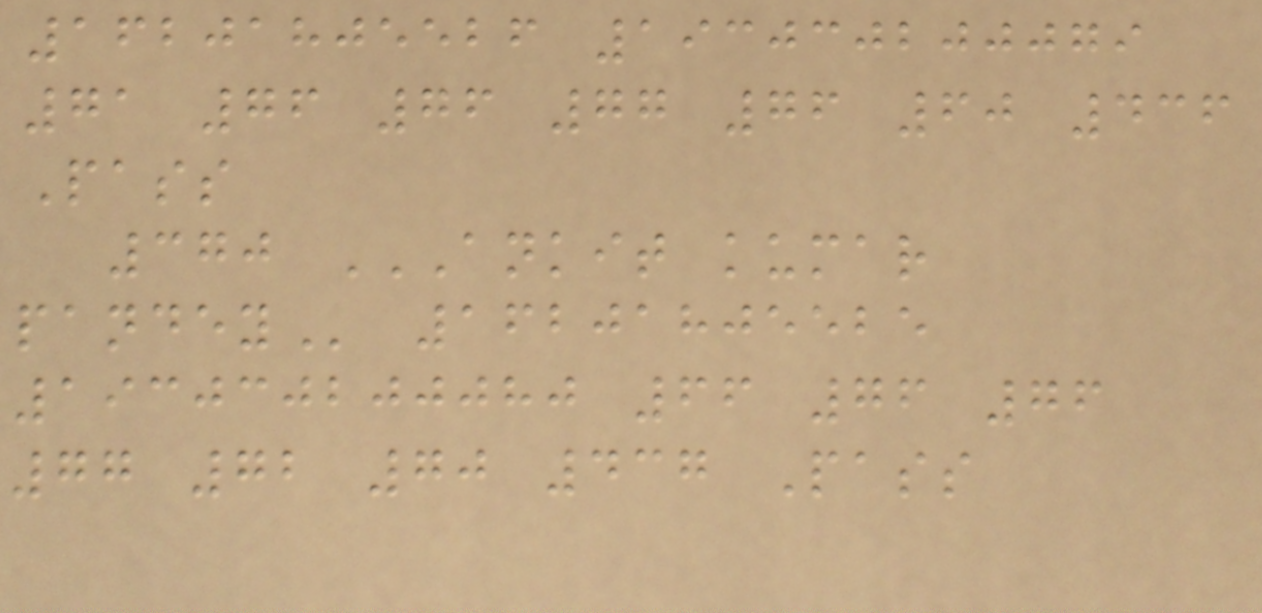16201805526 193030200079
71 76 76 77 76 60 436
Pass
370 ANKIT KUMAR
PANDEY 16201805525
193030200080 66 76 76
77 72 70 437 Pass
